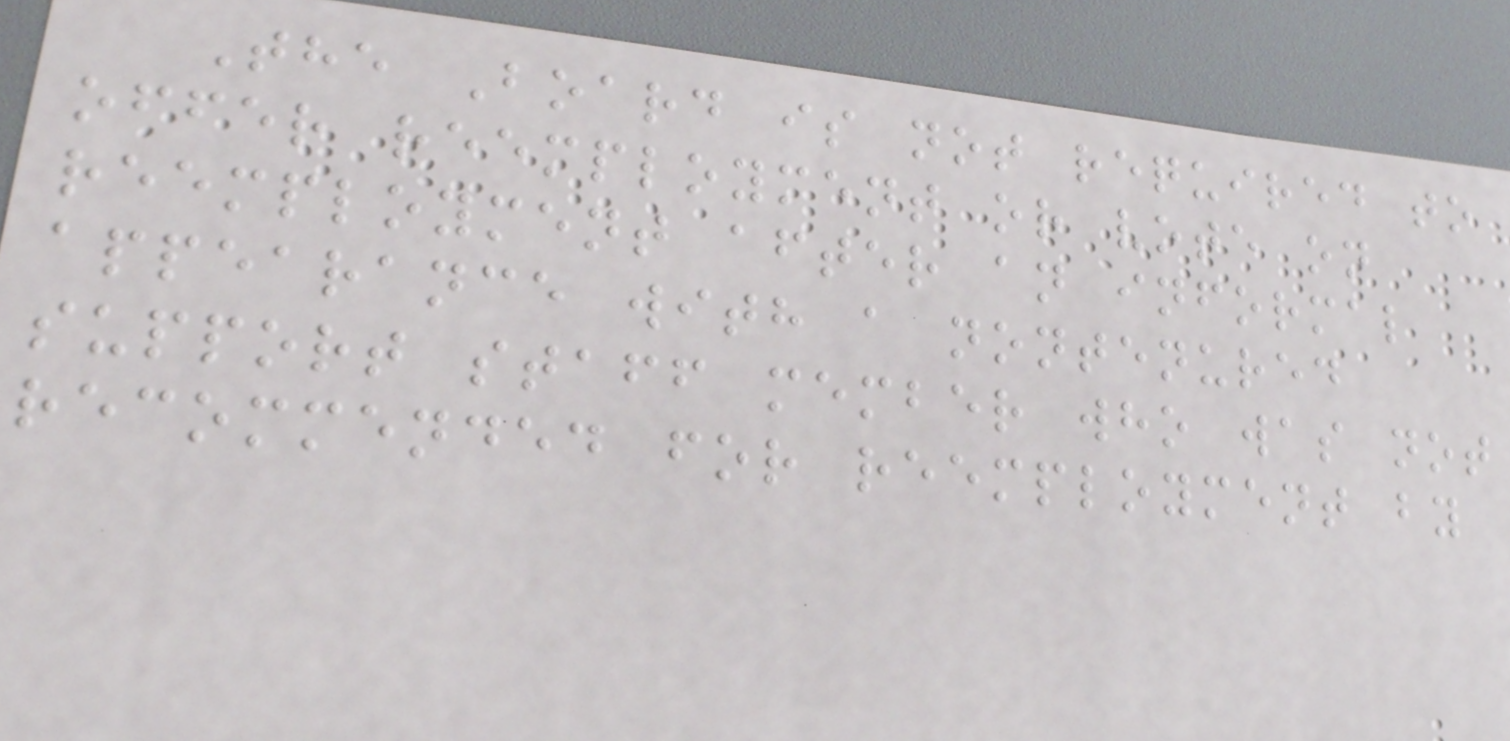The Board is not required to
offer reemployment or vote on
reemployment after an informal
appearance with a nontenured
support staff member who was not
recommended for reemployment by
